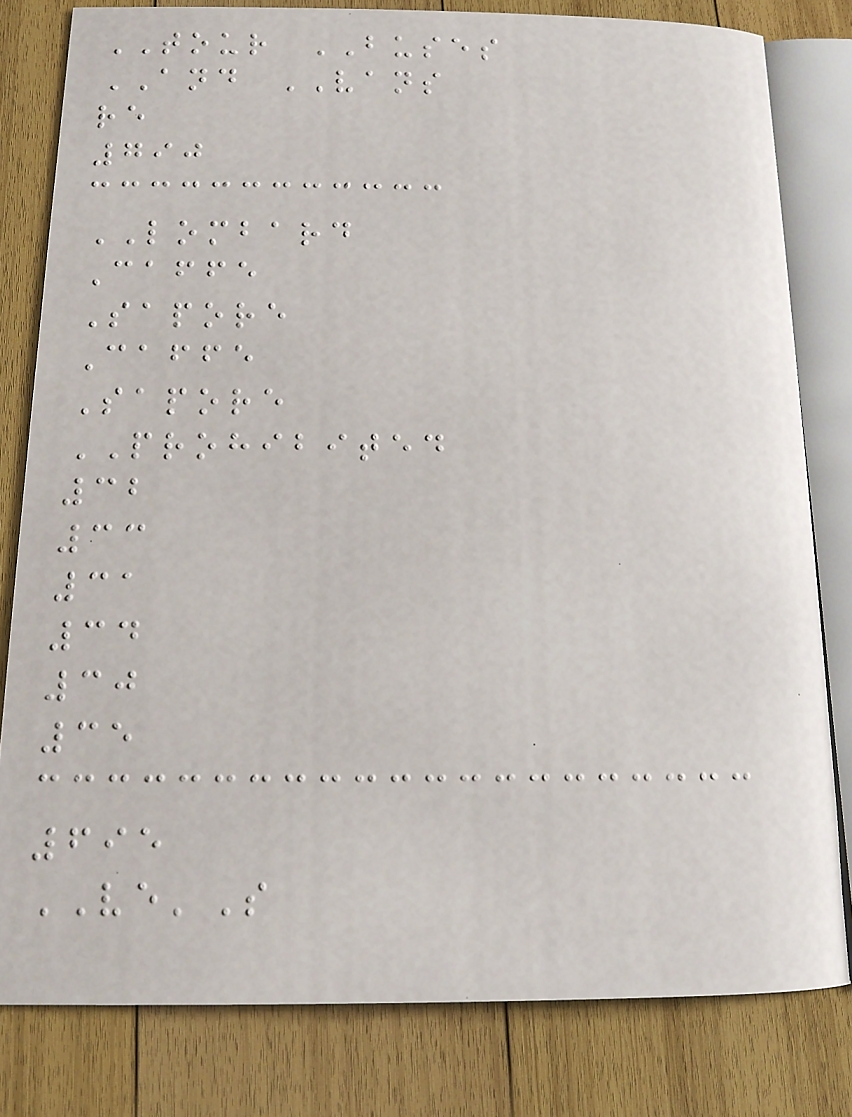TOUR BUSES
AND VANS
re
790
LOMBARD
Caffe
Sapore
Caffe
Sapore
PROHIBITED
32
33
31
34
30
35
695
VE'S
